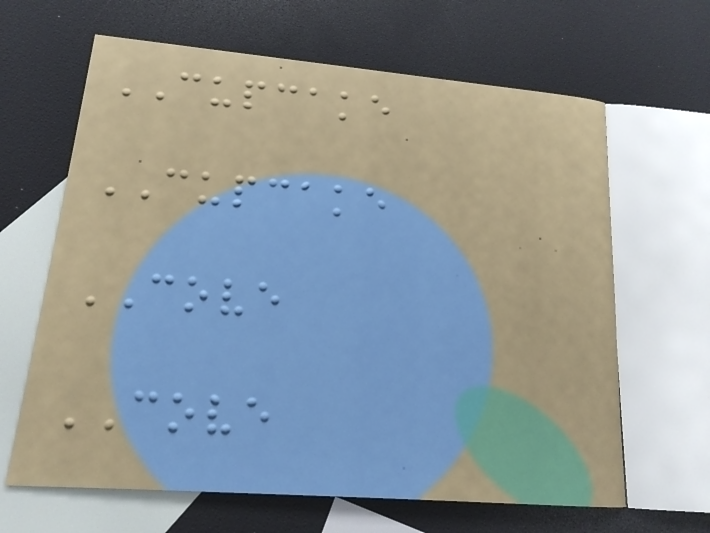CUPCAKE
CUPCAKE
COVE
COVE
